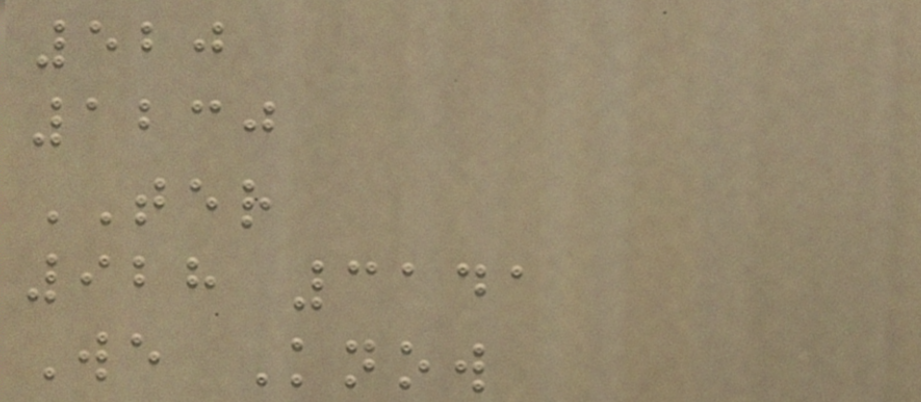520
1230
TER
928 3141
We Know
